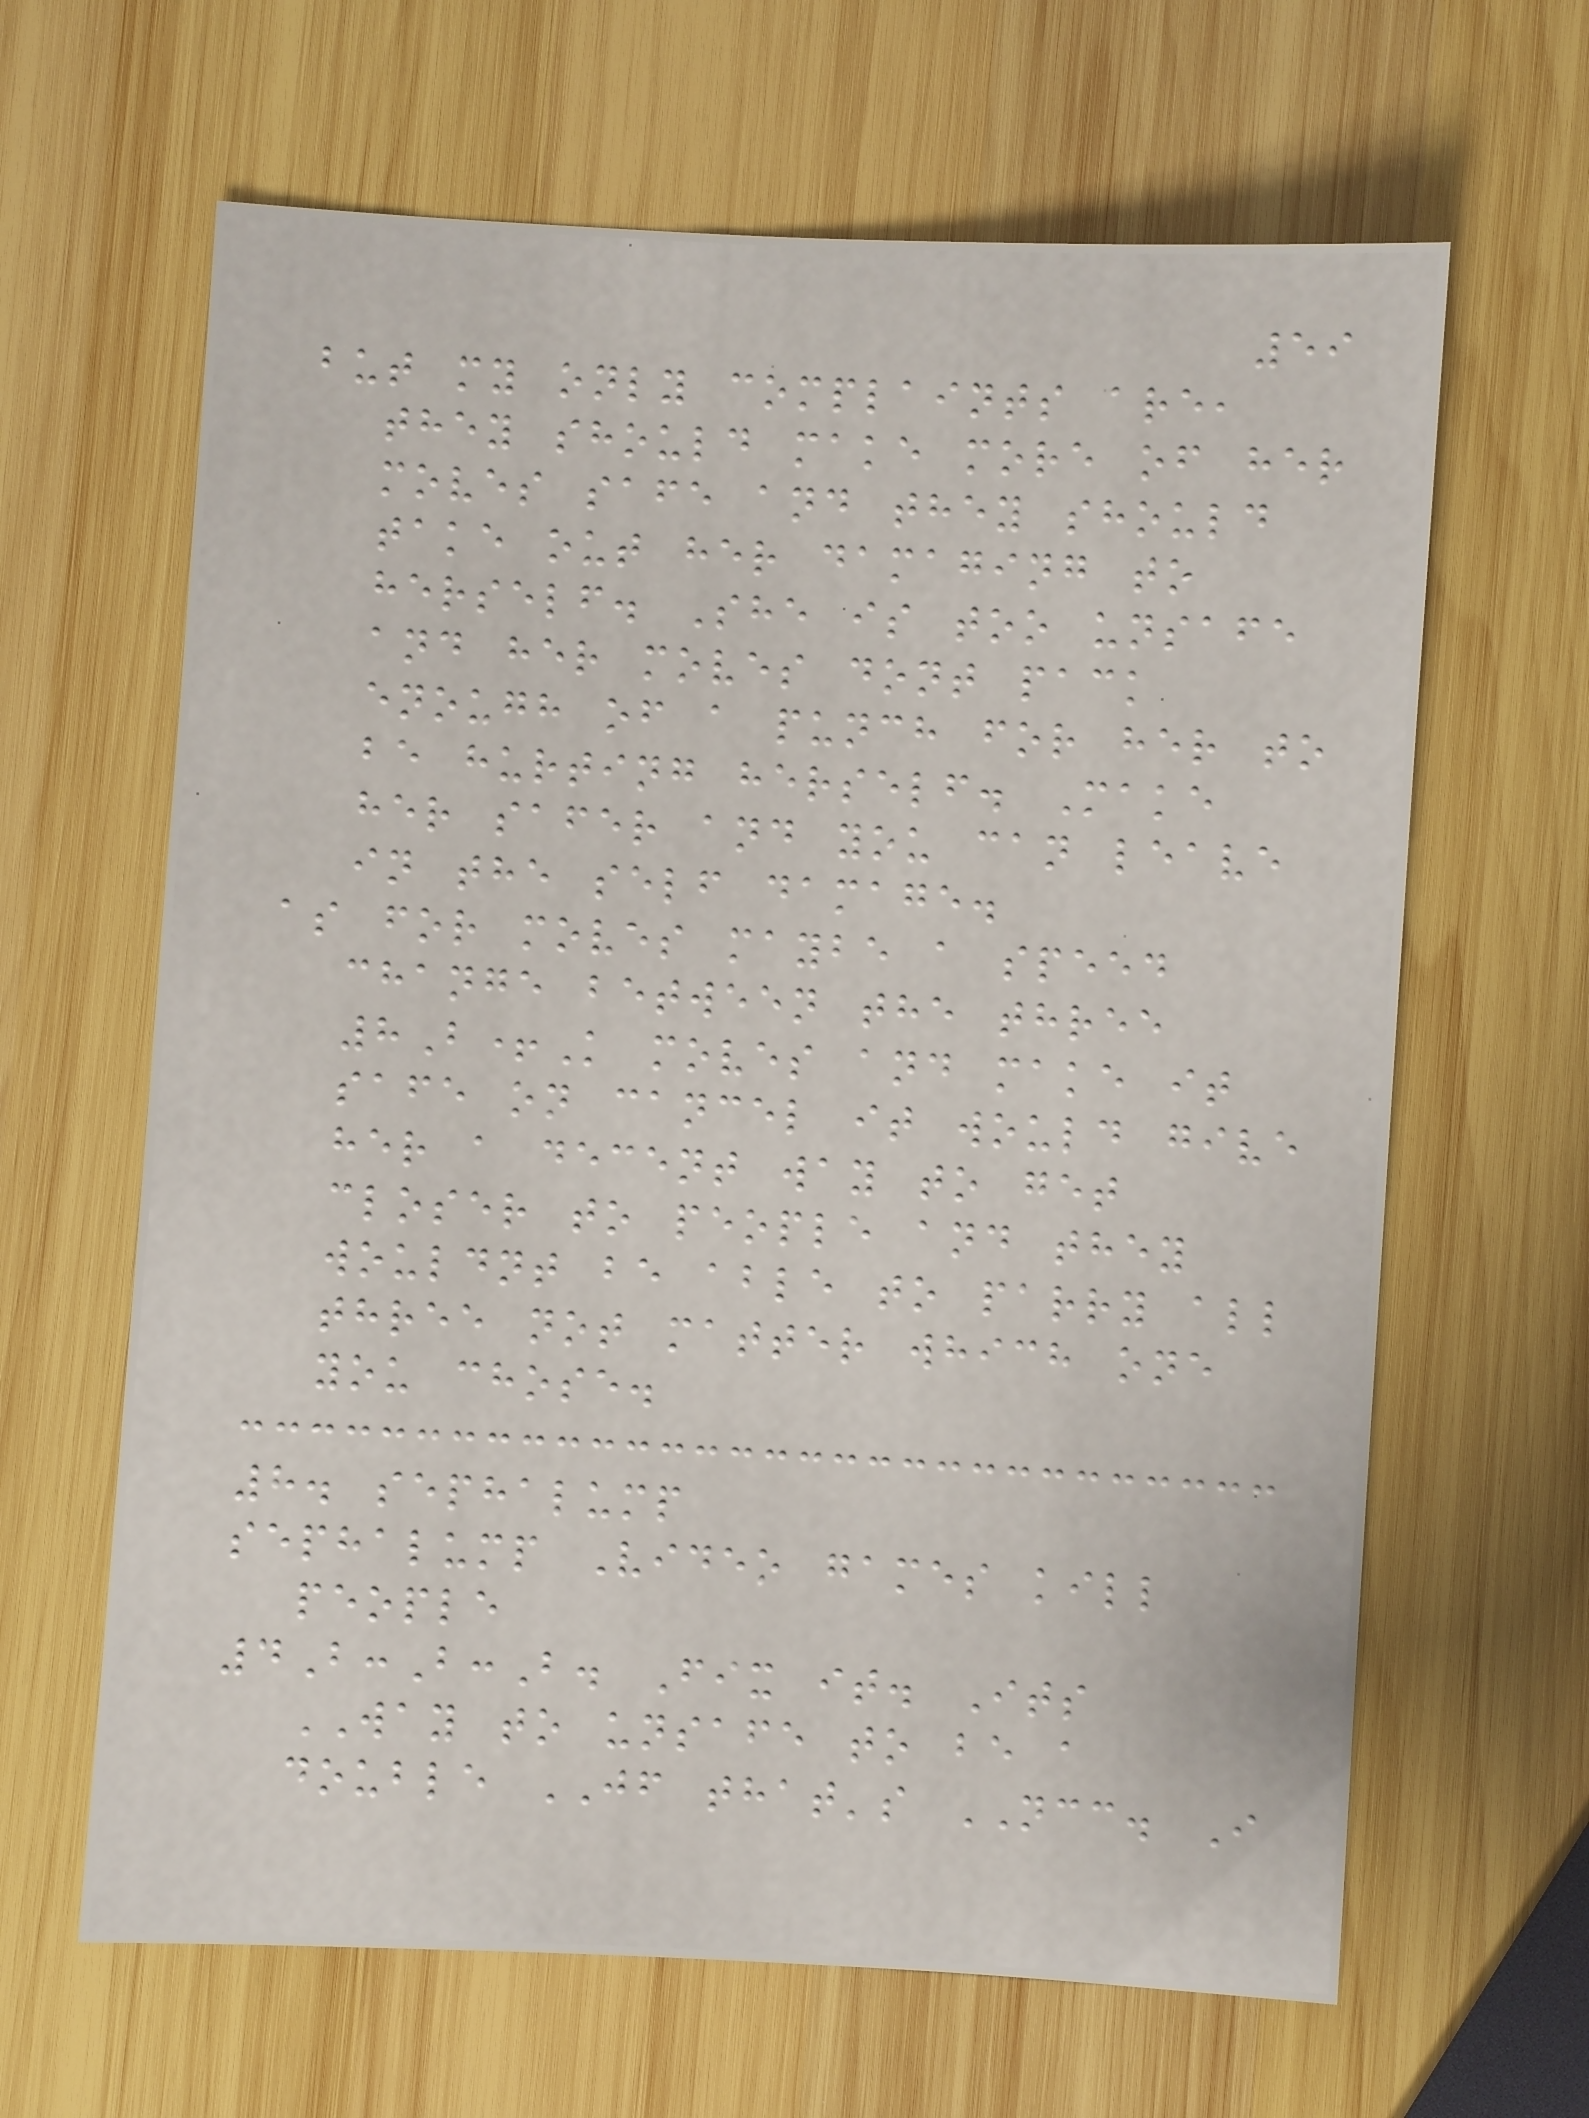59
but my only complaints are,
they should make more of her
moves safe and they should
take out her damaging to
herself. She is too unsafe
and her moves dont pack
enough of a punch for her to
be hurting herself. Make
her safer and you can leave
in the self damage.
as for moves maybe a speed
change between the three
8B+K moves and make it
safe on cancel it would give
her a decent way to get
closer to people and they
wouldnt be able to parry all
three not matter which one
you chose.
8. sephalump
sephalump Video games kill
people
4B:B:B. Fix it. Its
WAY to unsafe to be a
double JF that's NCC. I
